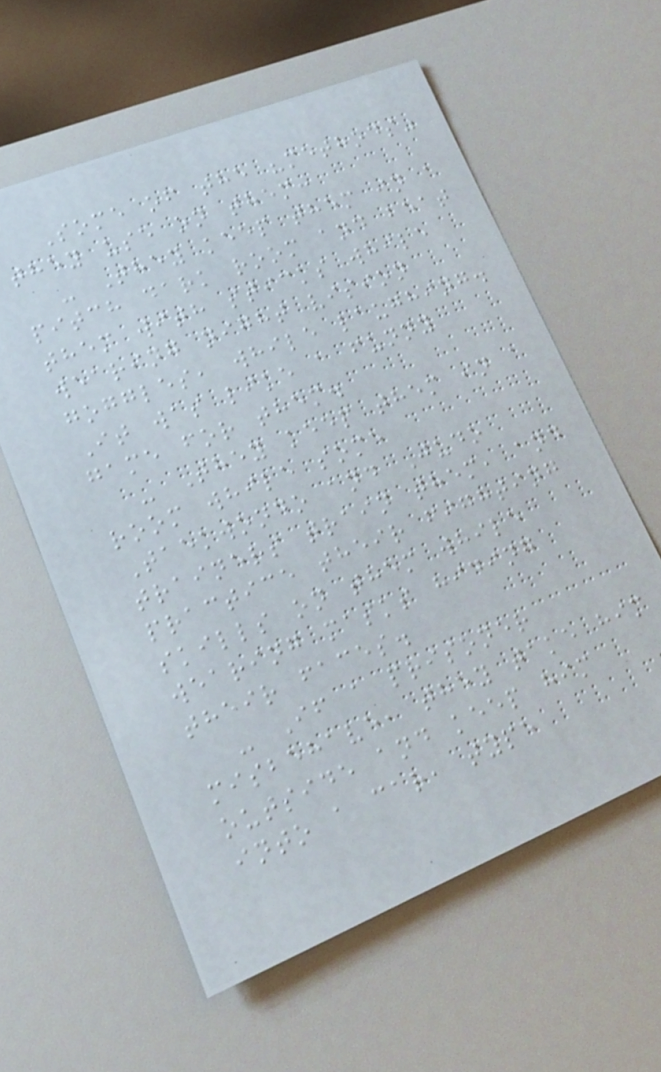Some of the "methods"
they use on them:
- They keep them in a
pitch dark room and beat
them with sticks while
wearing night vision
goggles, while laughing.
It was like a funny
game for them.
- They keep them in a
room while some
Taekwondo and Judo
trainers train them, and
practice their fighting
skills on them while
wearing masks hiding
their faces.
- If a prisoner
misbehave, they take him
outside and keep him
into a car, type
